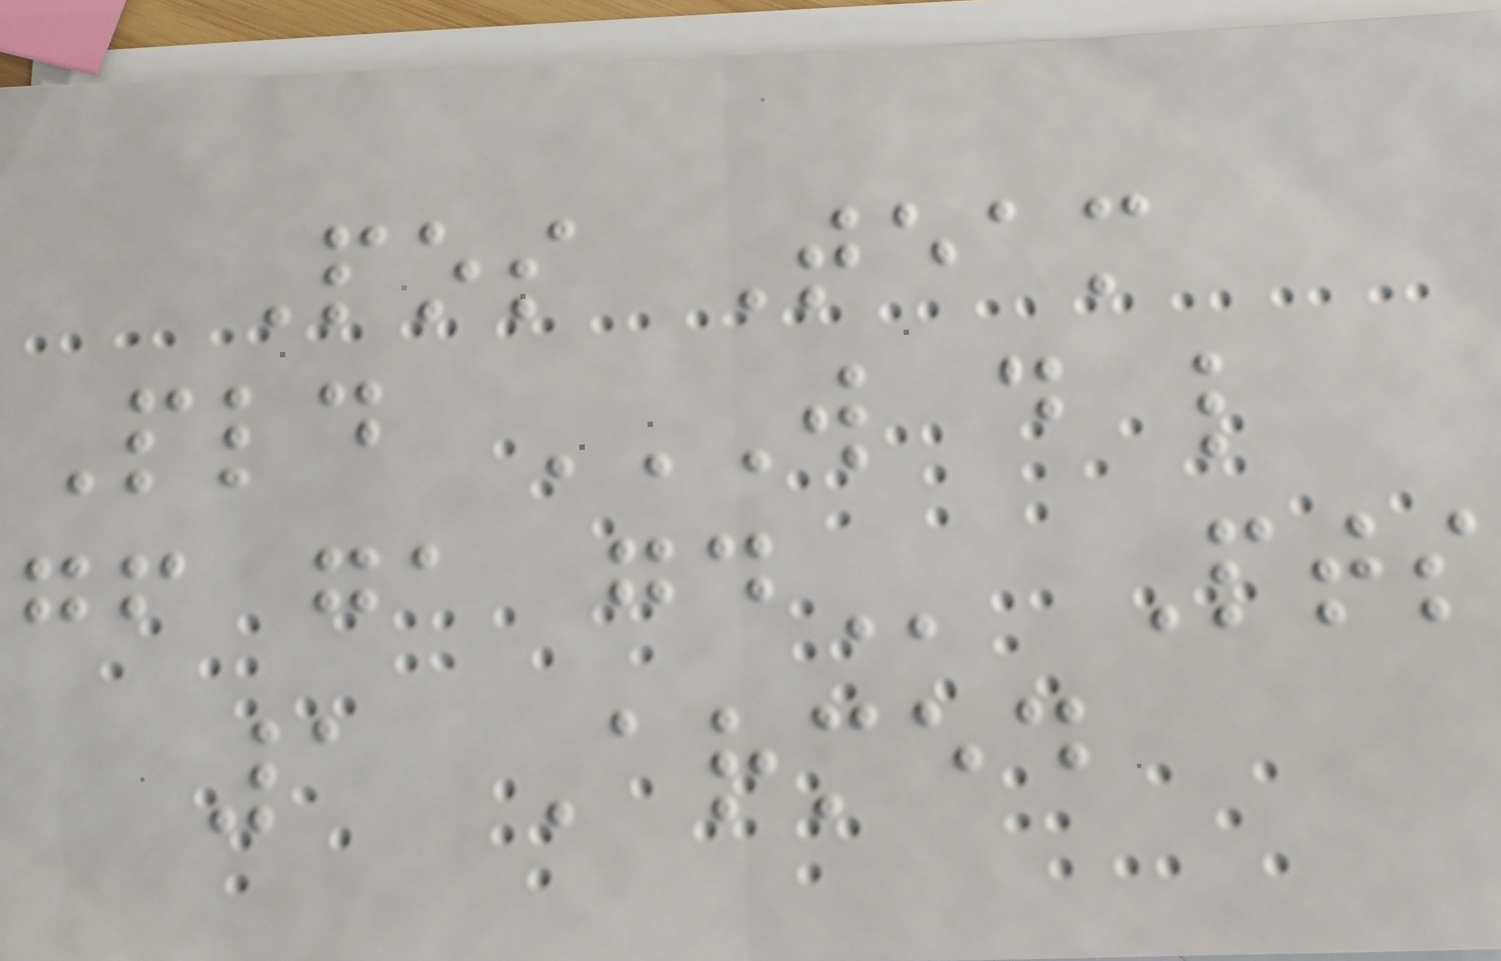Pos Team
Pld W D L
GF GA GD Pts
1 Armed
